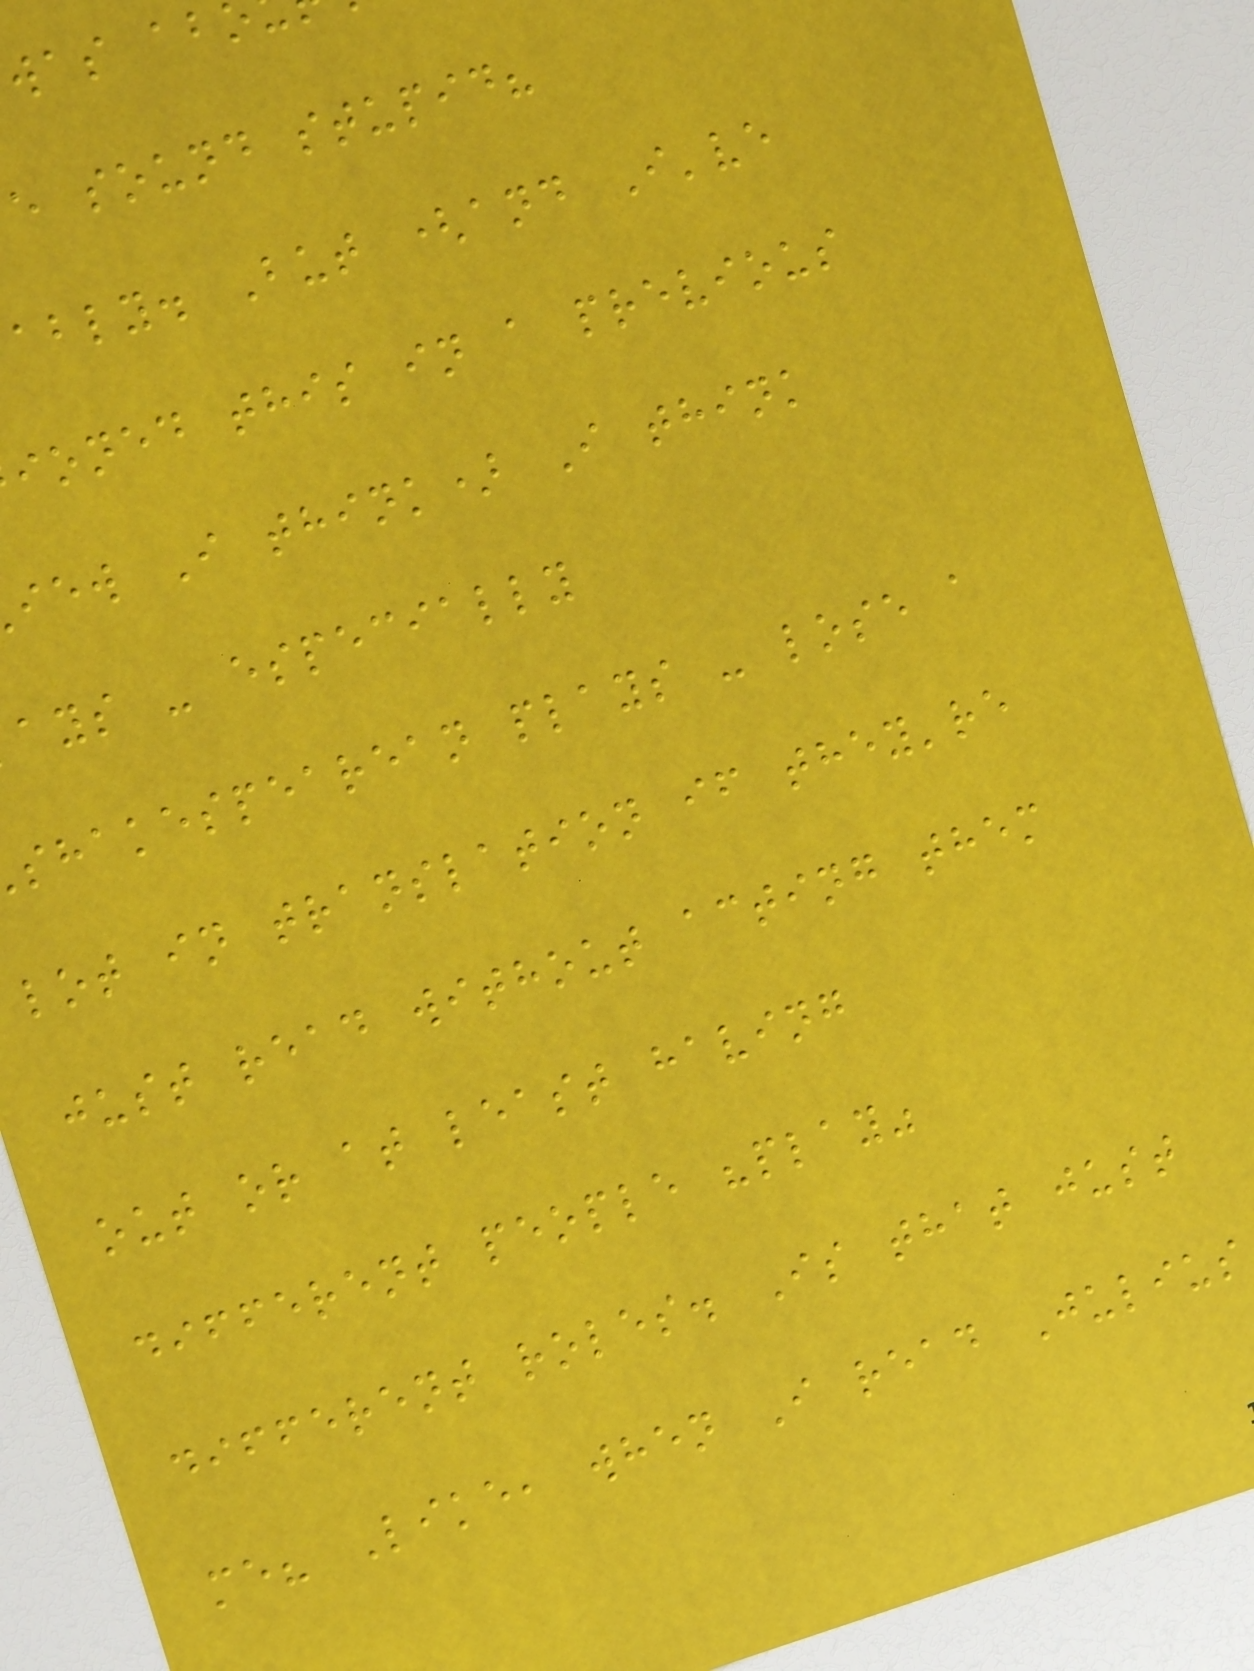e sound stupid?
ably. But (and I've
ioned this in a previous
iew I think) I think
ays - especially
shakespearean plays - lose a
lot in translation if they're
just read without acting them
out or at least having
different people "play"
different roles. Is that just
me? Like, when I read Julius
